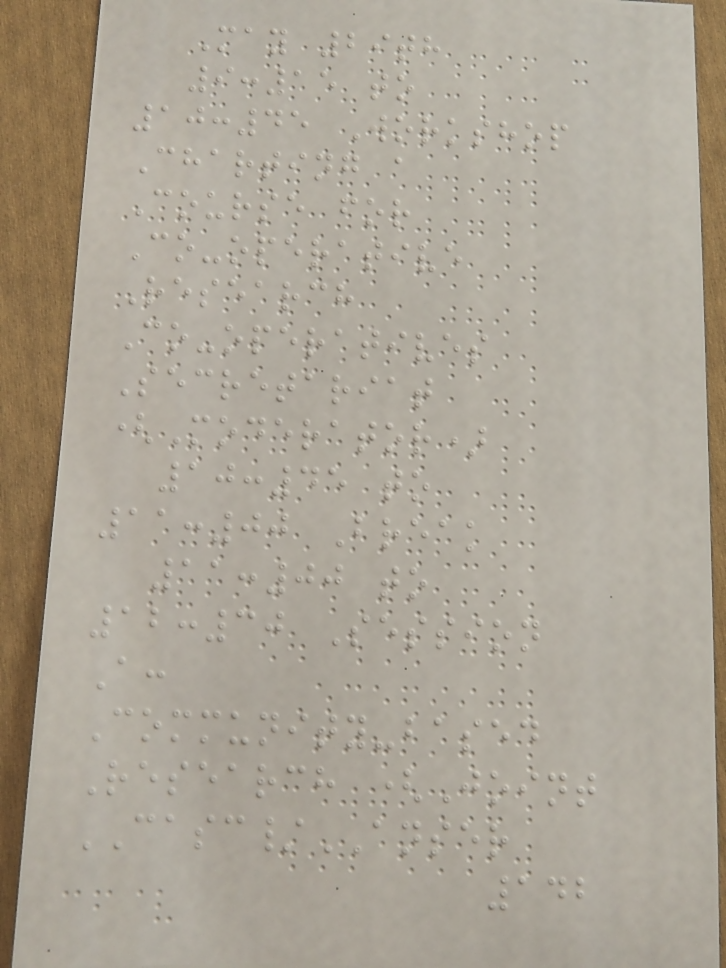May 29th
9:15 to
10:45 Workshop
Charting a
Course for
Co-operative
Research
Co-operatives
Secretariat
(Moderator)
10:45 to
11:00 Break
11:00 to
12:30 Session
A:
Community-based
Research (Joint
CASC/ANSER
142
